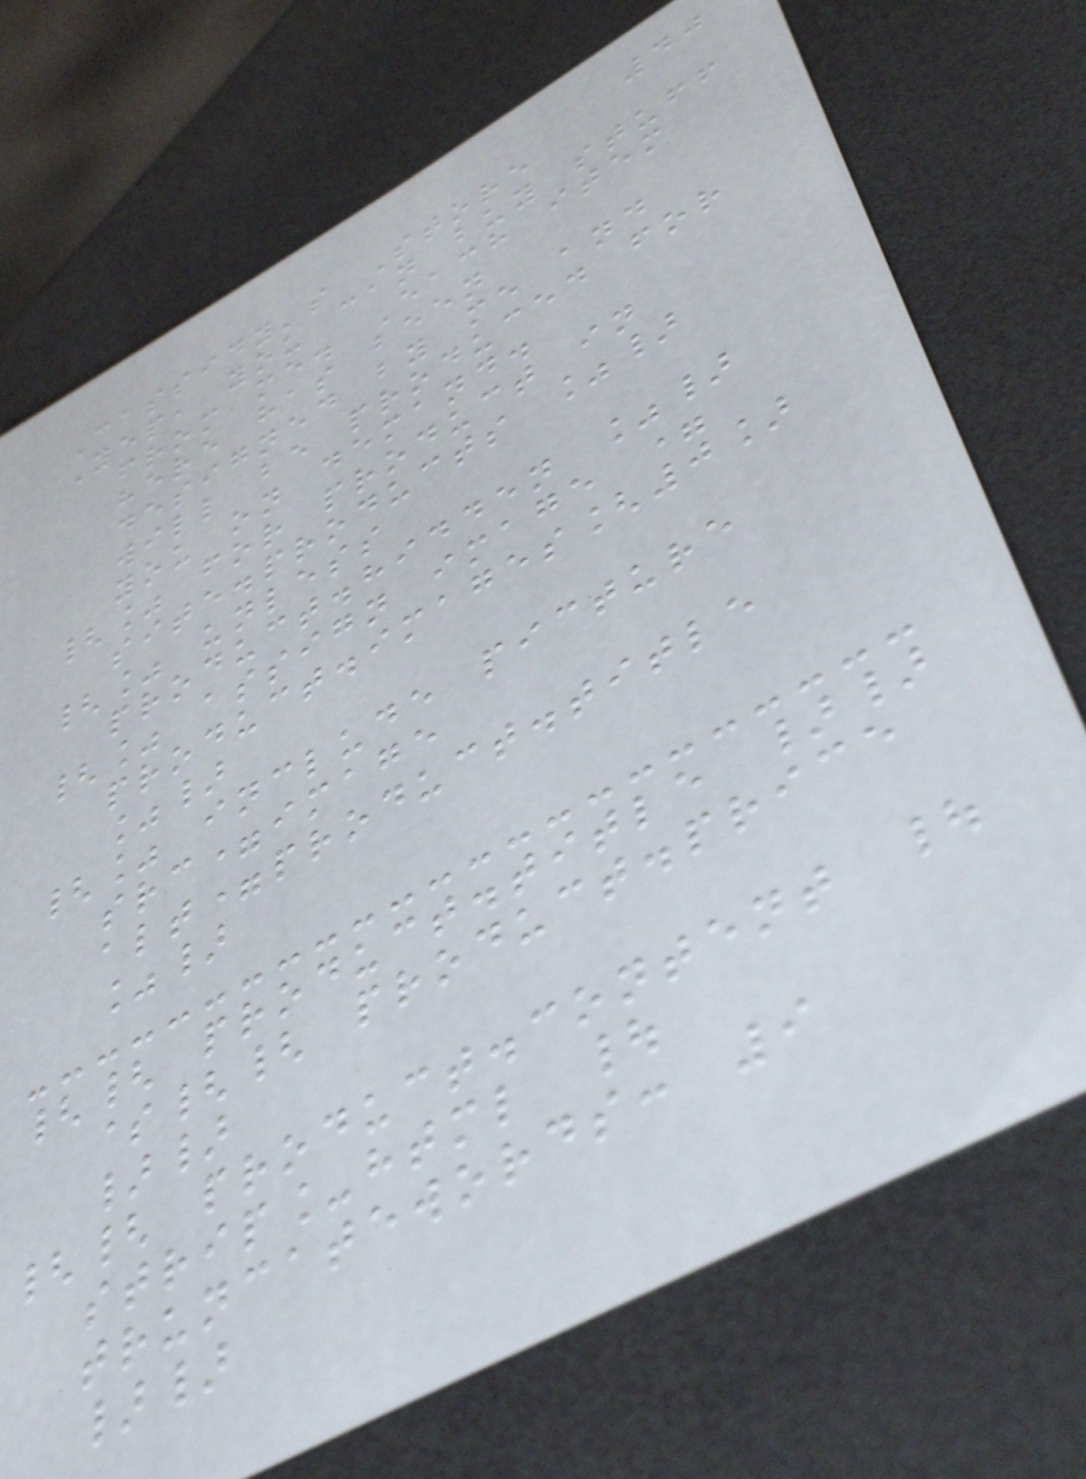40
Cassidy's Store
Yep, you can buy stuff
from me. Each item
here has been
designed by me and
will be produced for
you on demand.
{% for product in
site.products %}
{% unless
product.hidden %}
{% assign image =
product.images[0]
%}
{% include picture
src=image
alt=product.title
%}
{{ product.title }}
${{ product.price
}}
{{ product.content |
strip_html |
truncatewords: 9
}}
